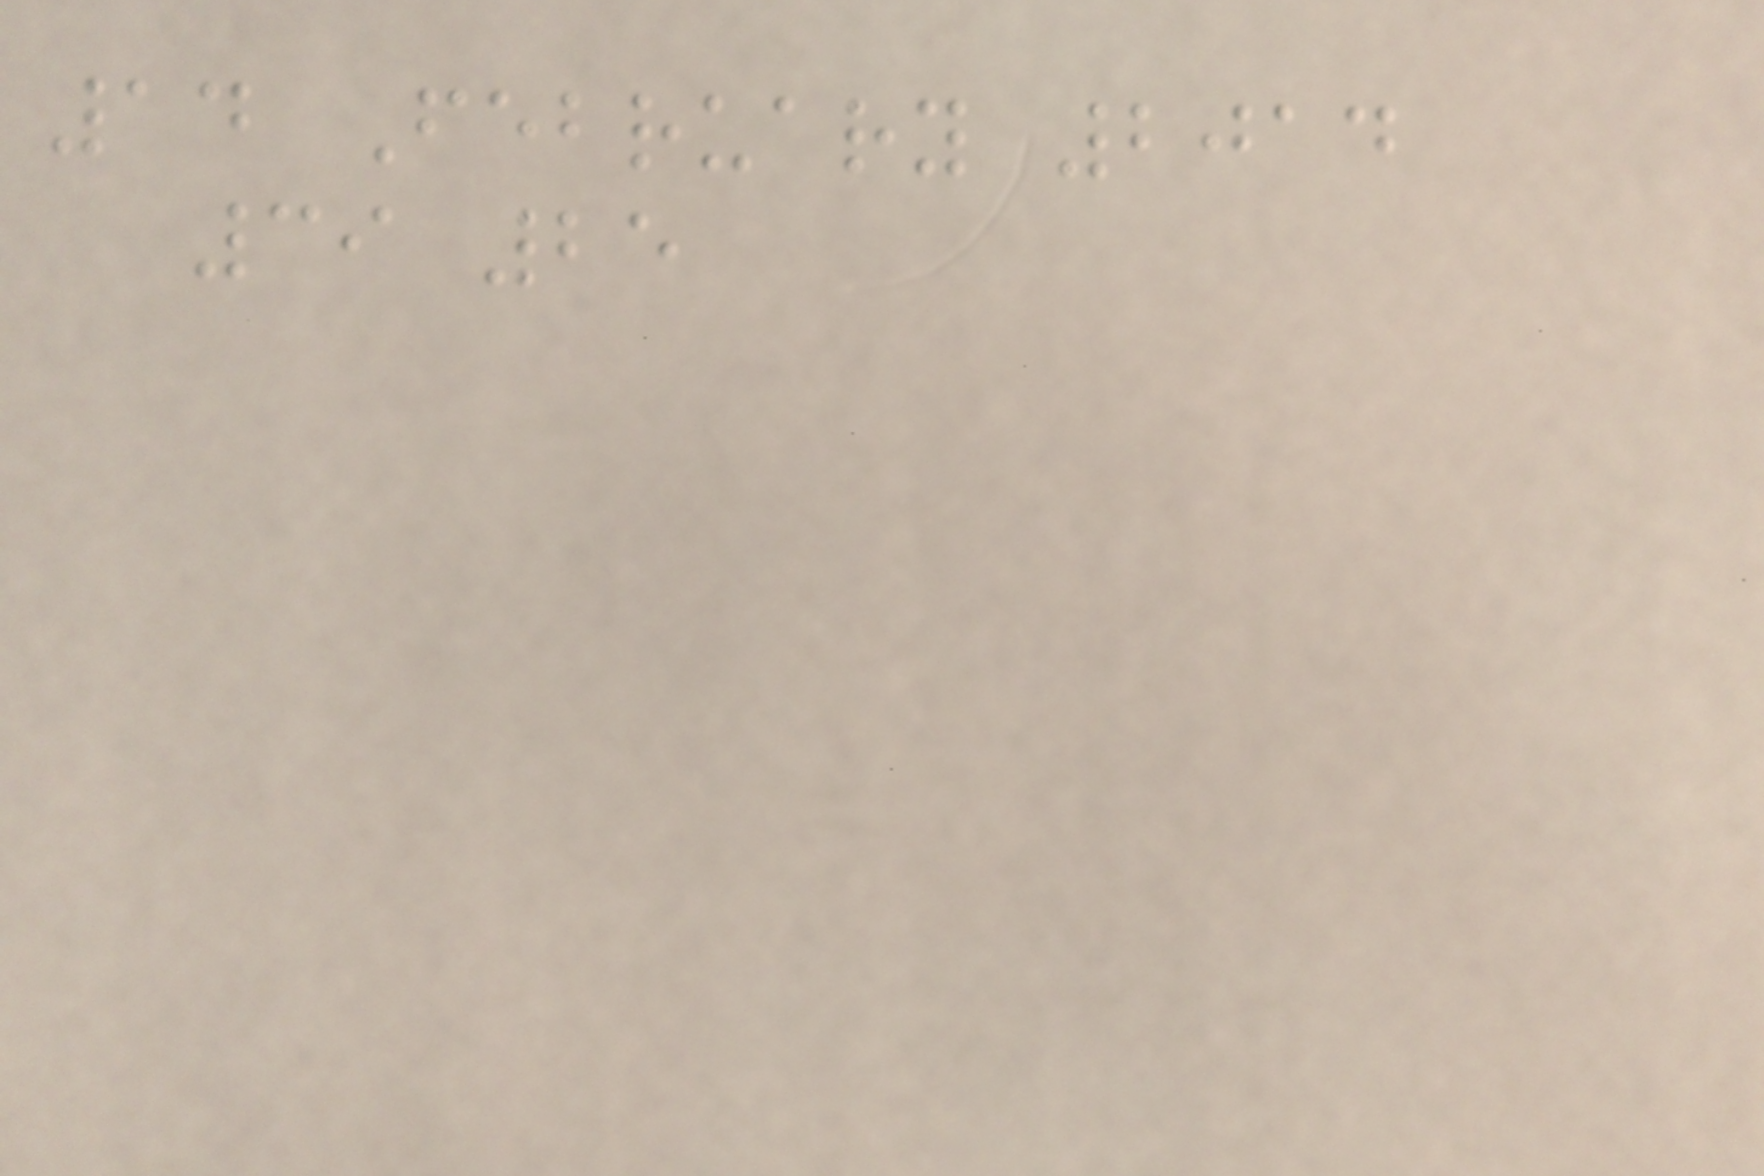14 February 2014
39 25
